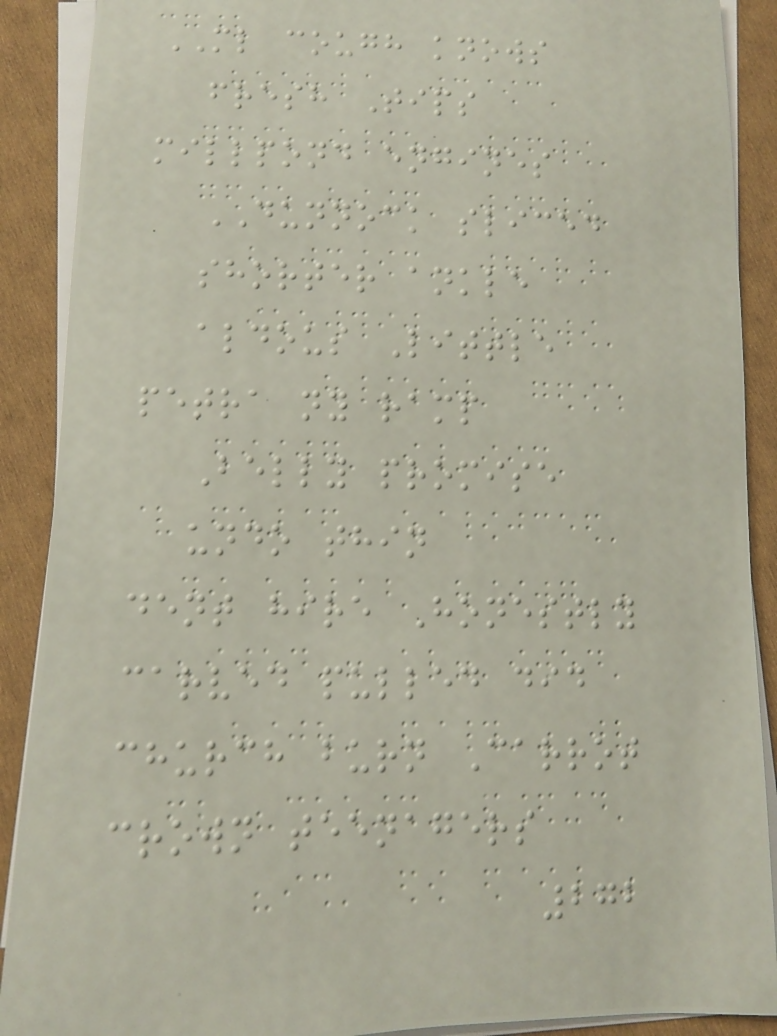ML cough knows
fresh Tips
millpond engines
DUNNOCK sliced
shorter ankle
aldous Little
petra ny ramp
Belly promise
undo thin
dent hire Honestly
carved pulled did
church burn Carrot
crown teenagers
272
